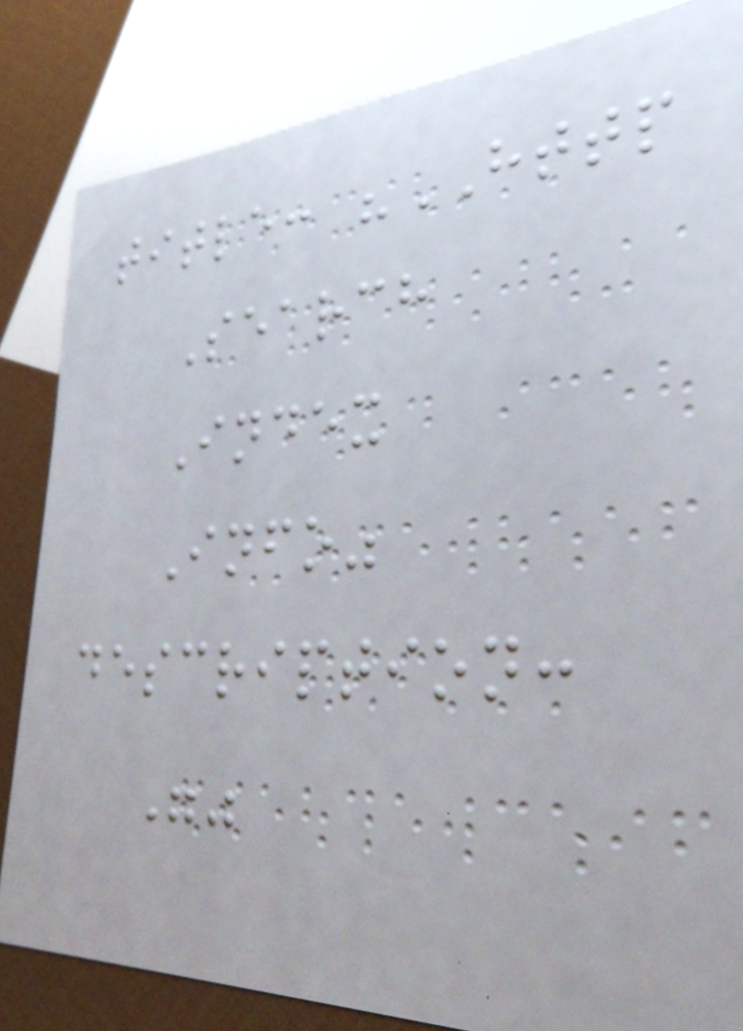title: "HTTP
Search
Index
Info"
description:
""
